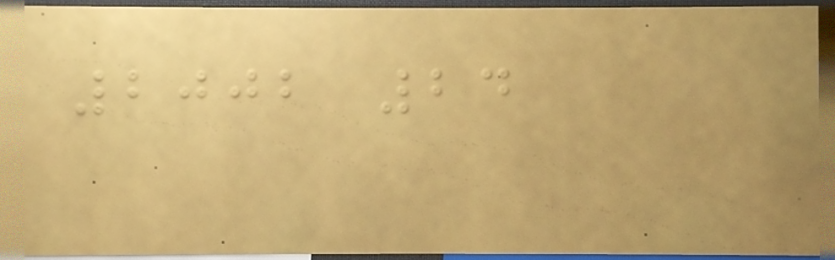2002 24
